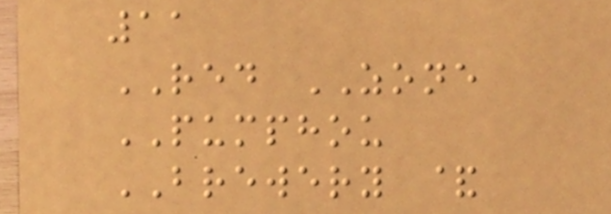11
RED ZONE
PUMPHOU
BREWERY &
